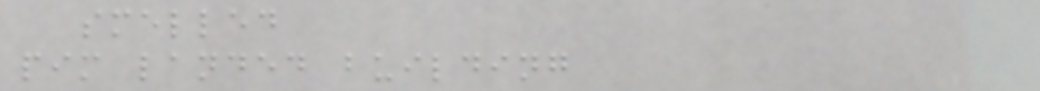smelled
pim landed building
